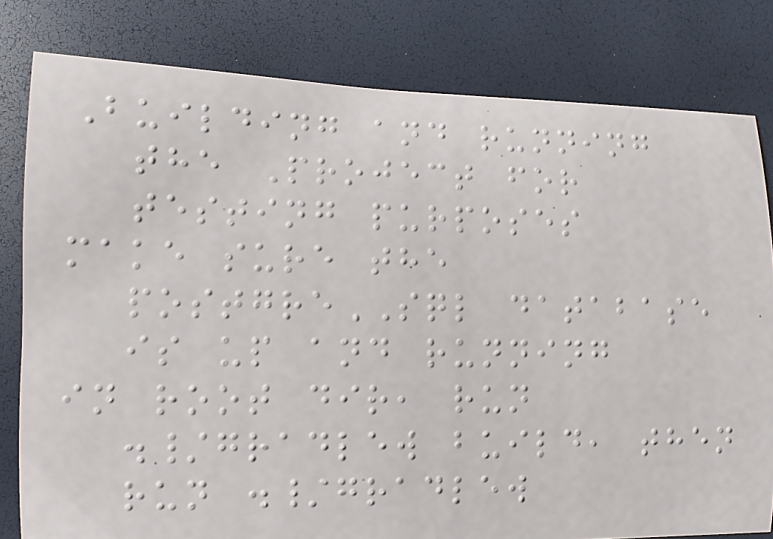Building and running
the Project for
testing purposes
make sure the
postgreSQL database
is up and running
in root dir, run
./gradlew build, then
run ./gradlew
